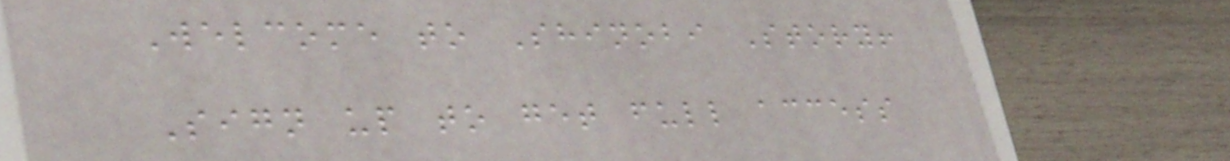Welcome to Shinobi Story!
Sign up to get full access
